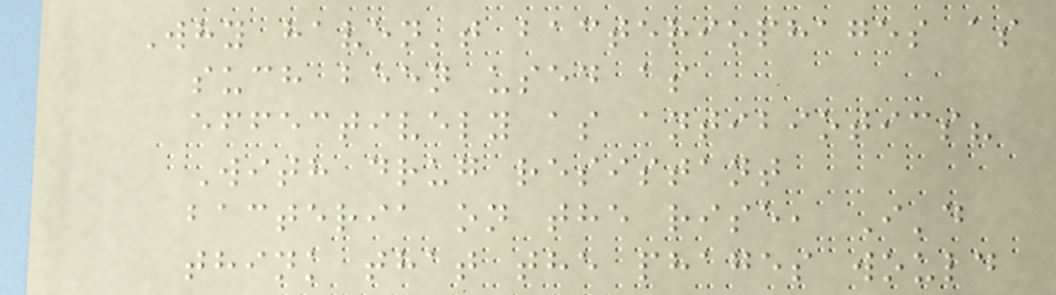Why haven't bacteriophages as
such been used as
effectively as antibiotics?
With drug resistant
bacteria on the rise, I'd
think that the phages would
